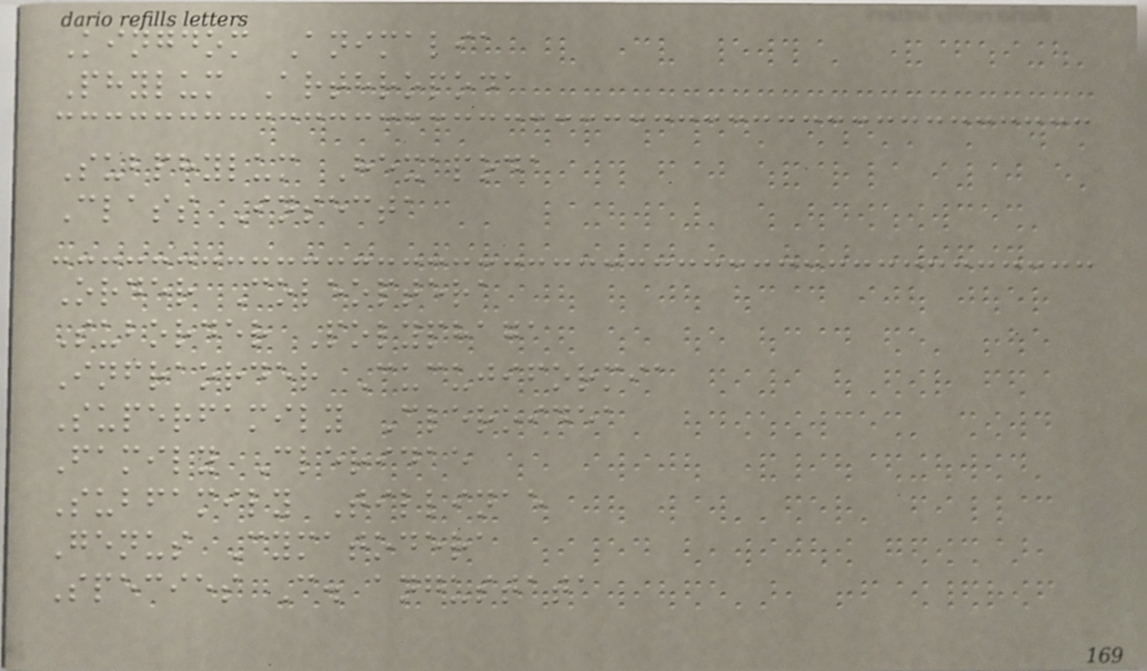Kingdom Animalia
Phylum Arthropoda
Subphylum Hexapoda
Class Insecta
Order Coleoptera
Suborder Polyphaga
Infraorder Cucujiformia
Superfamily Cleroidea
Family Cleridae
Subfamily Tillinae
Genus Cymatodera
Species C. angustata
